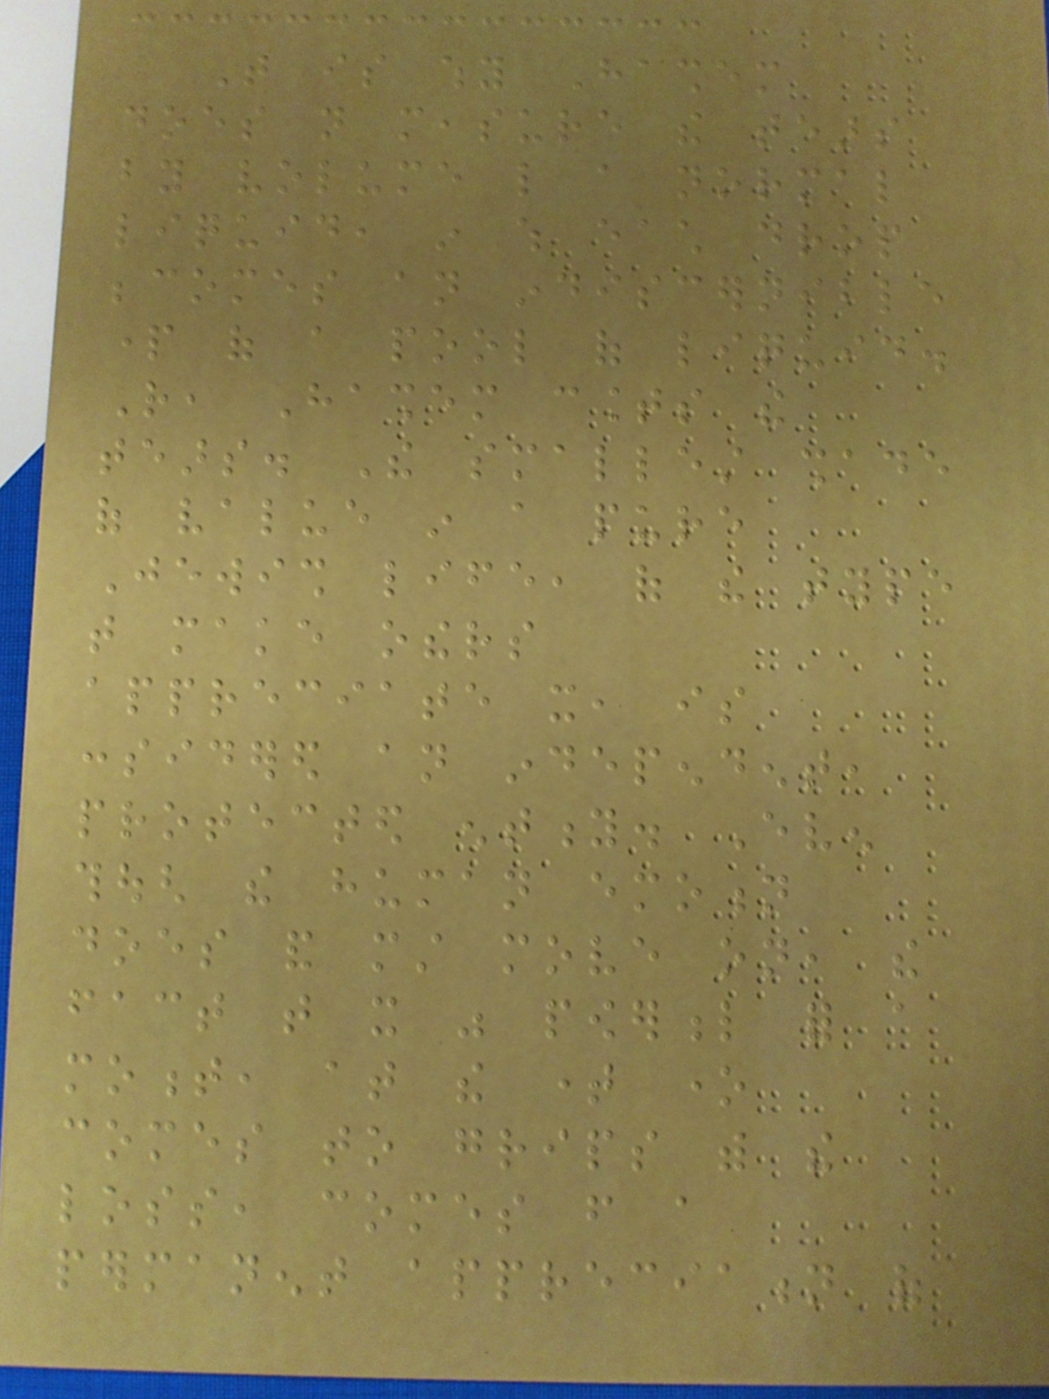That is why Hashem
does not measure the tears
by volume like a normal
liquid, in which each drop
becomes an indiscernible
part of a pool of liquid.
Rather, Hashem counts the
tears. The smallest shade
of value in a pure
Jewish life, of the type
that make others
appreciate it, is
considered an independent,
protected entity. Even
though the human emotion
does and must move on, the
fact that it was powerful for a
moment, at the time one
comes to grips with the
loss, comes from a
permanent appreciation of
